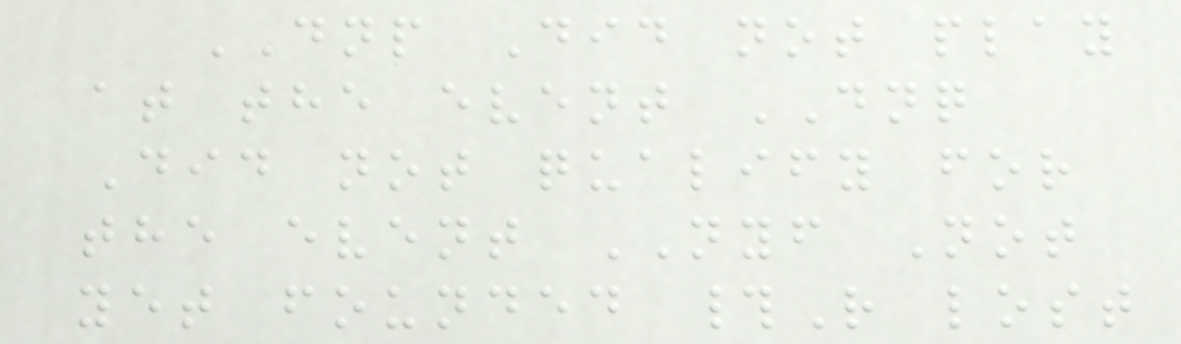DNP Did not play
at the event DNQ
Did not qualify for
the event NYF Not
yet founded #R lost
